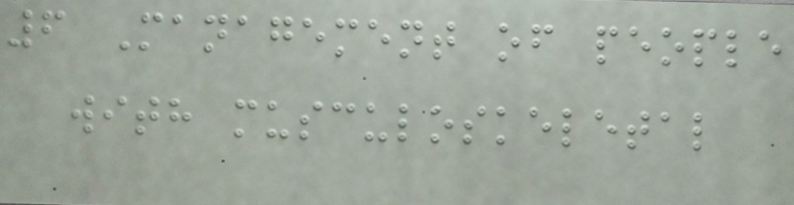6 Management of people
with musculoskeletal
